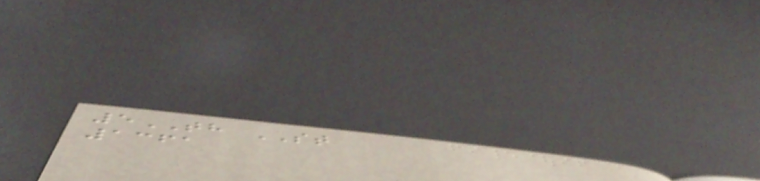5TH ST
1361
